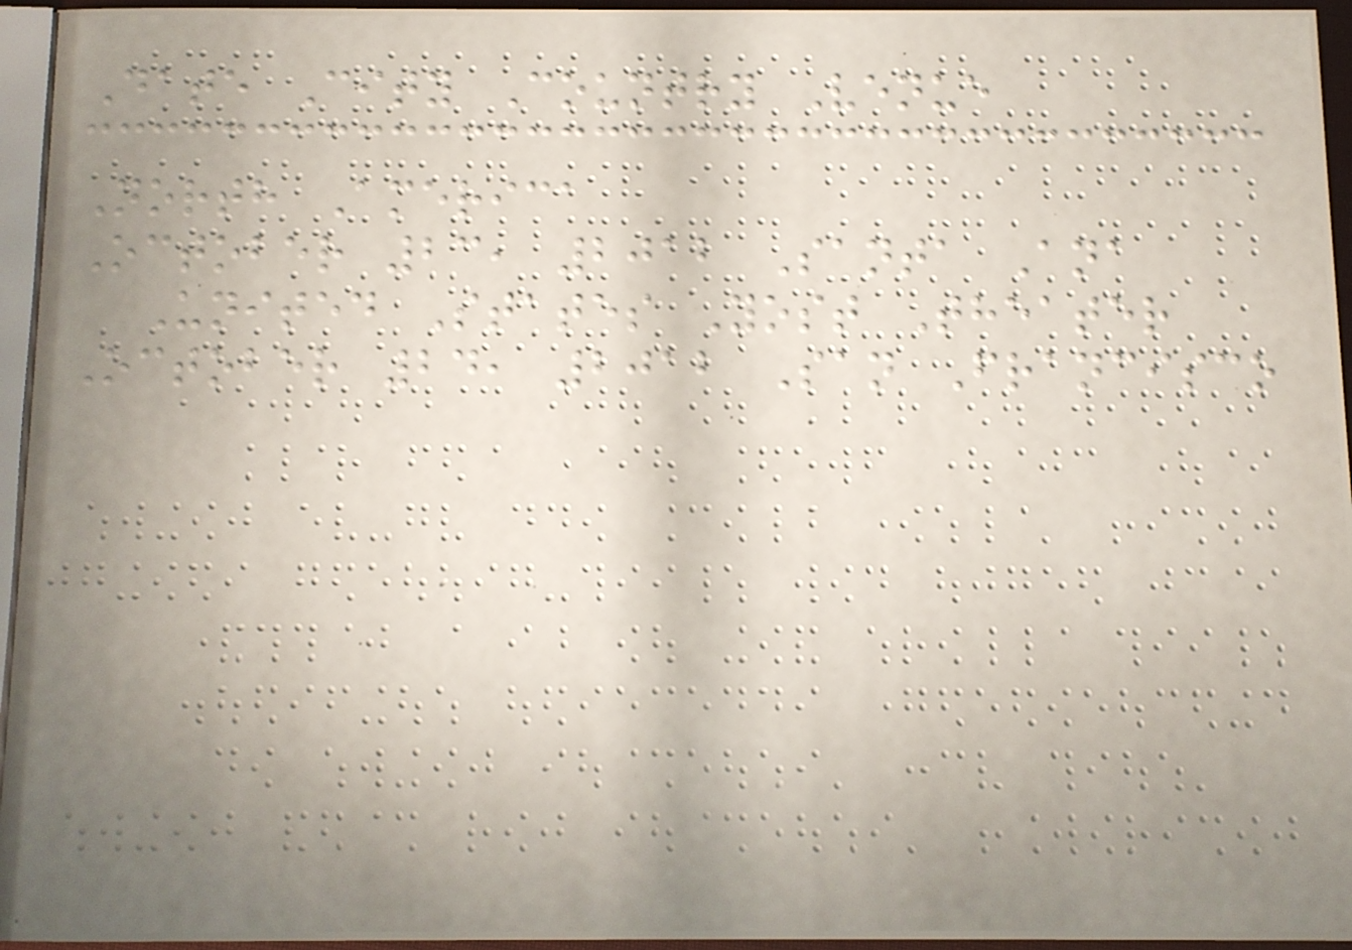Date City Country Venue
North America
October 23, 2012 Santa Ana
United States Yost Theater
October 24, 2012 San Francisco
